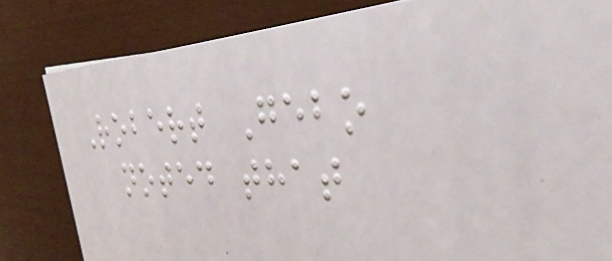Robert Gebo
noted that
